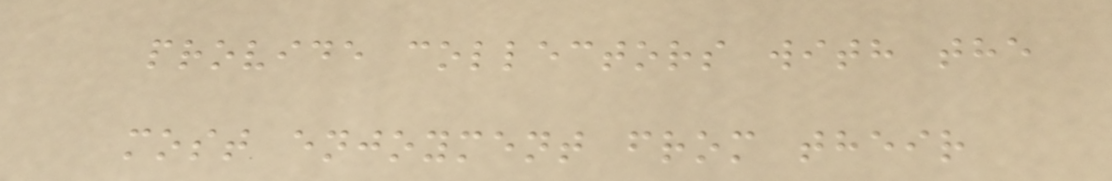provide collectors with the
most enjoyment from their
